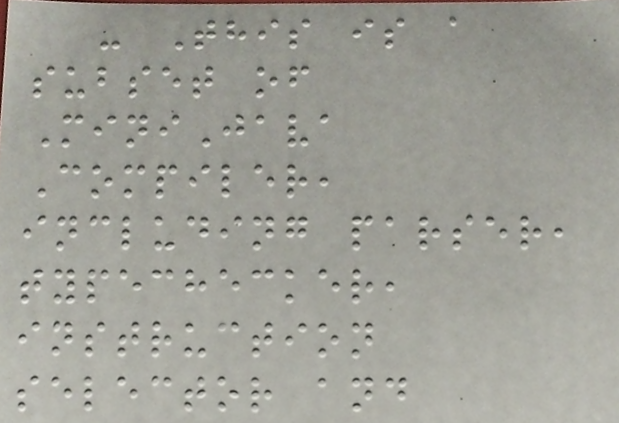- This is a
subset of
MiniJava
Compiler,
including parser,
typechecker,
instruction
selector and
